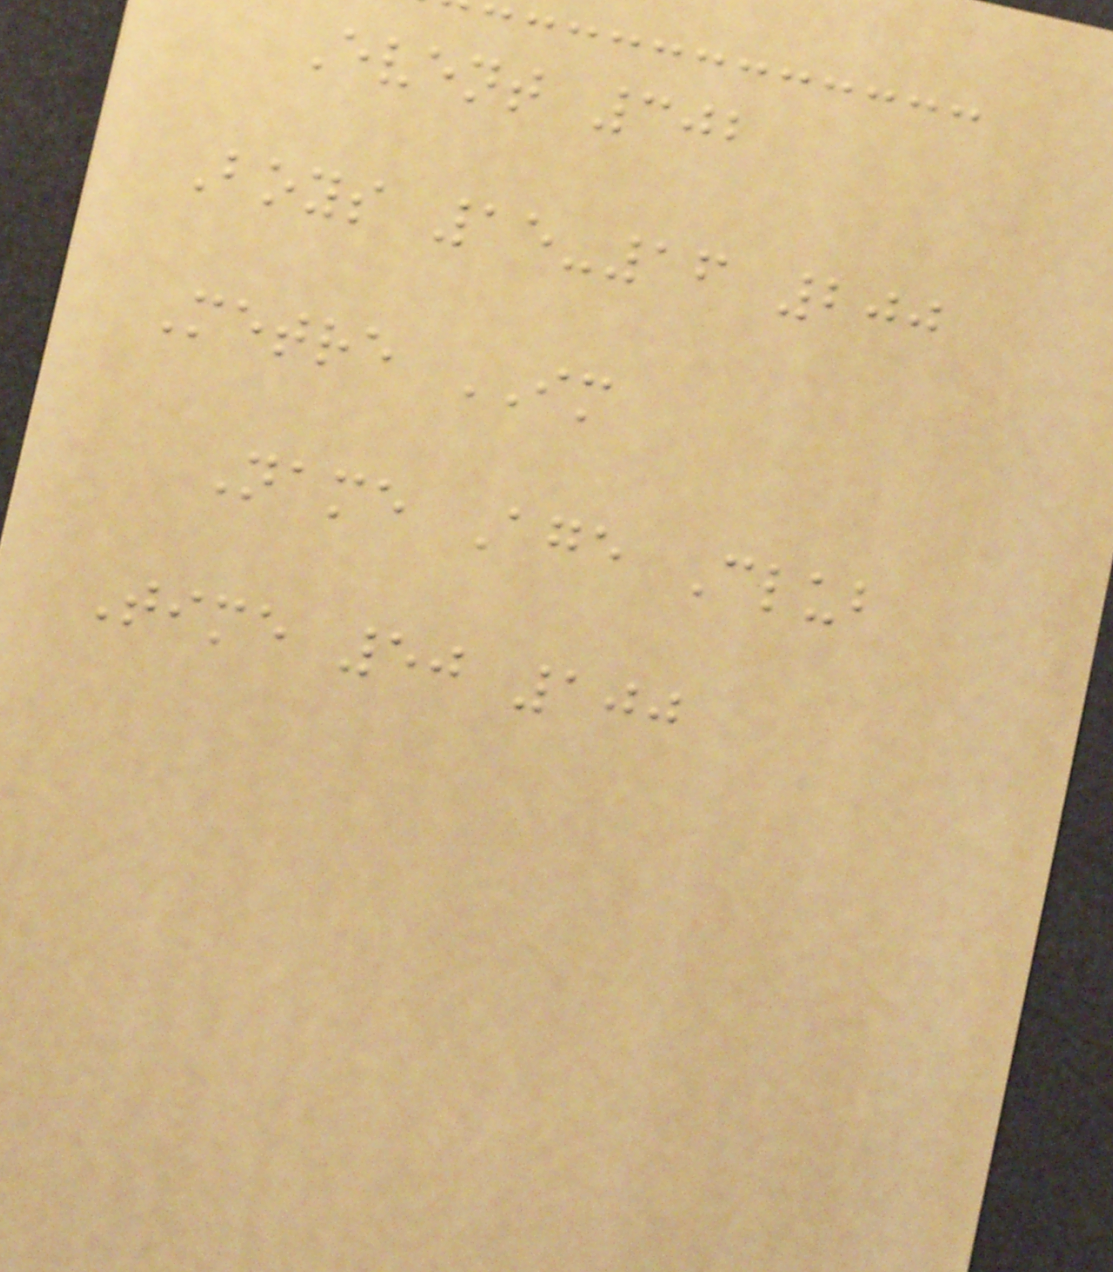Event 302
Boys 15-16 200
Metre IM
Name Age Club
Time 50 100
